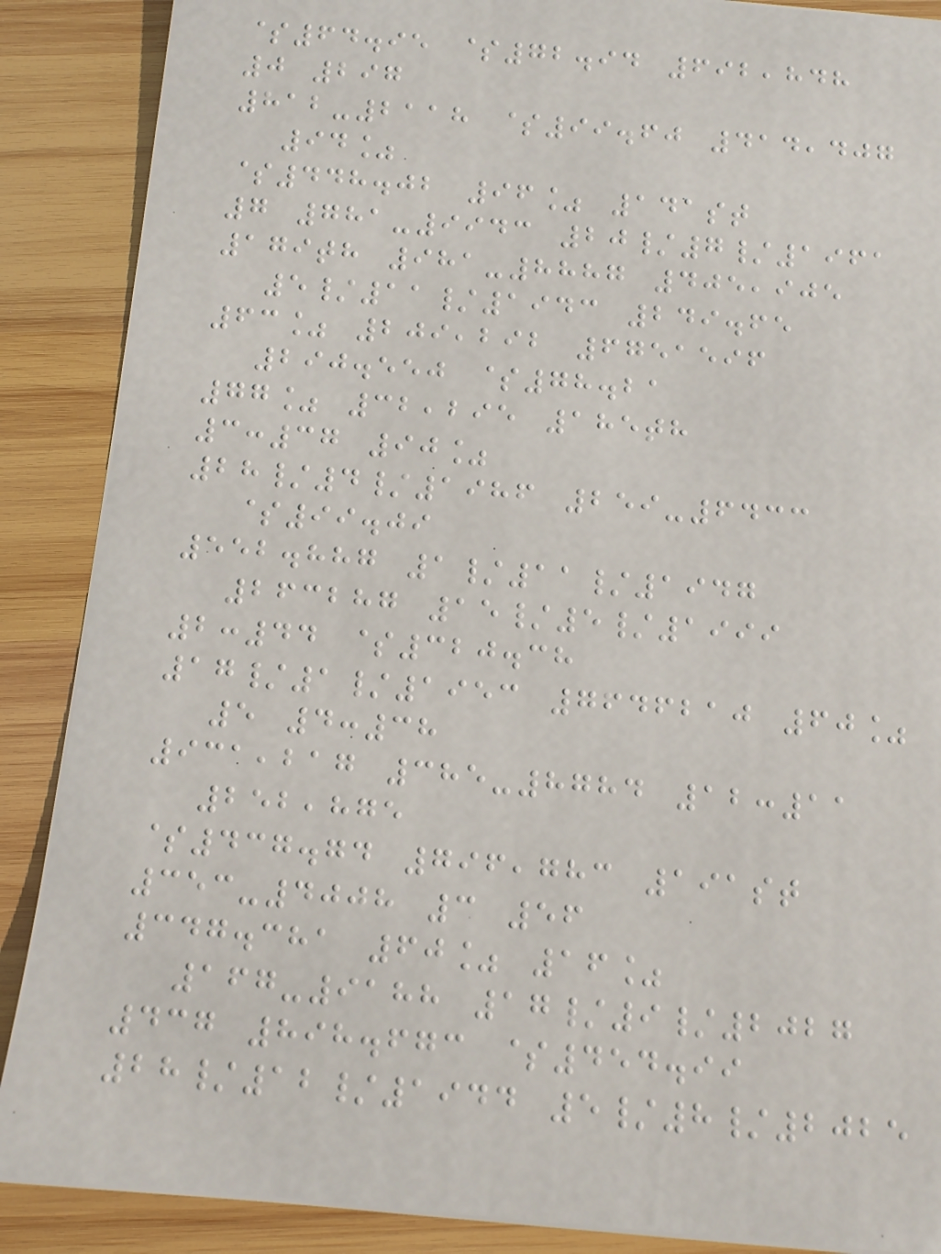$64.95 $72.94 692,848
0 297
812-2118 $99.60 414,407
94%
$448.02 96% 141st
7 781-9943 20/7/1961
179th 981-8887 405,905
5/11/1943 249.65
63% 209,292 6751596
290.550 $78.21
77% 32,295 185th
3:37 90%
28/4/1986 259-6433
$99.09
552.887 1/11/1947
263287 15/5/1999
2:44 $320.38
17/1/1953 7646210 60%
5 4:38
931,217 385-8784 12:11
252,875
$437.74 796,783 191st
353-4008 3 56
347.381 60% 16%
167-9188 17/9/2027
437 898.673 $454.99
28/12/1944 5/8/2025
